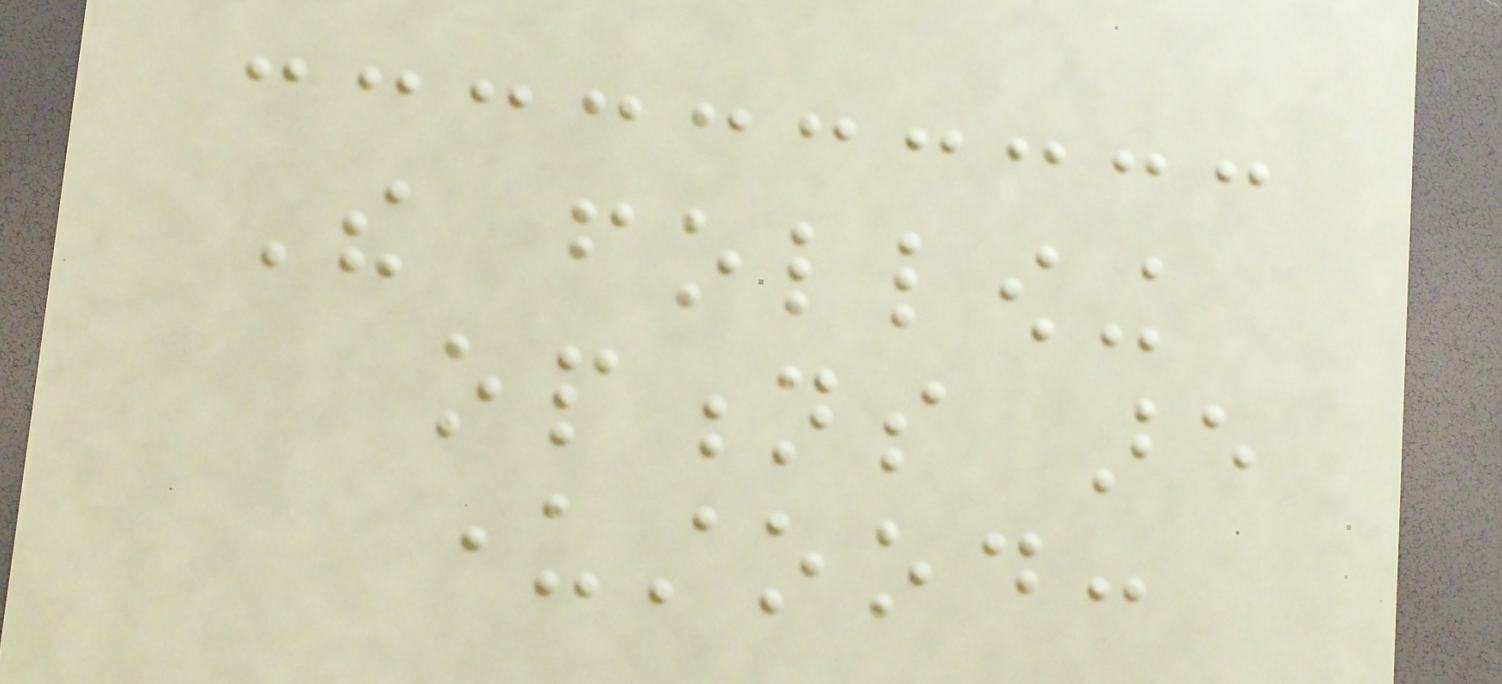The following
options are
understood:
